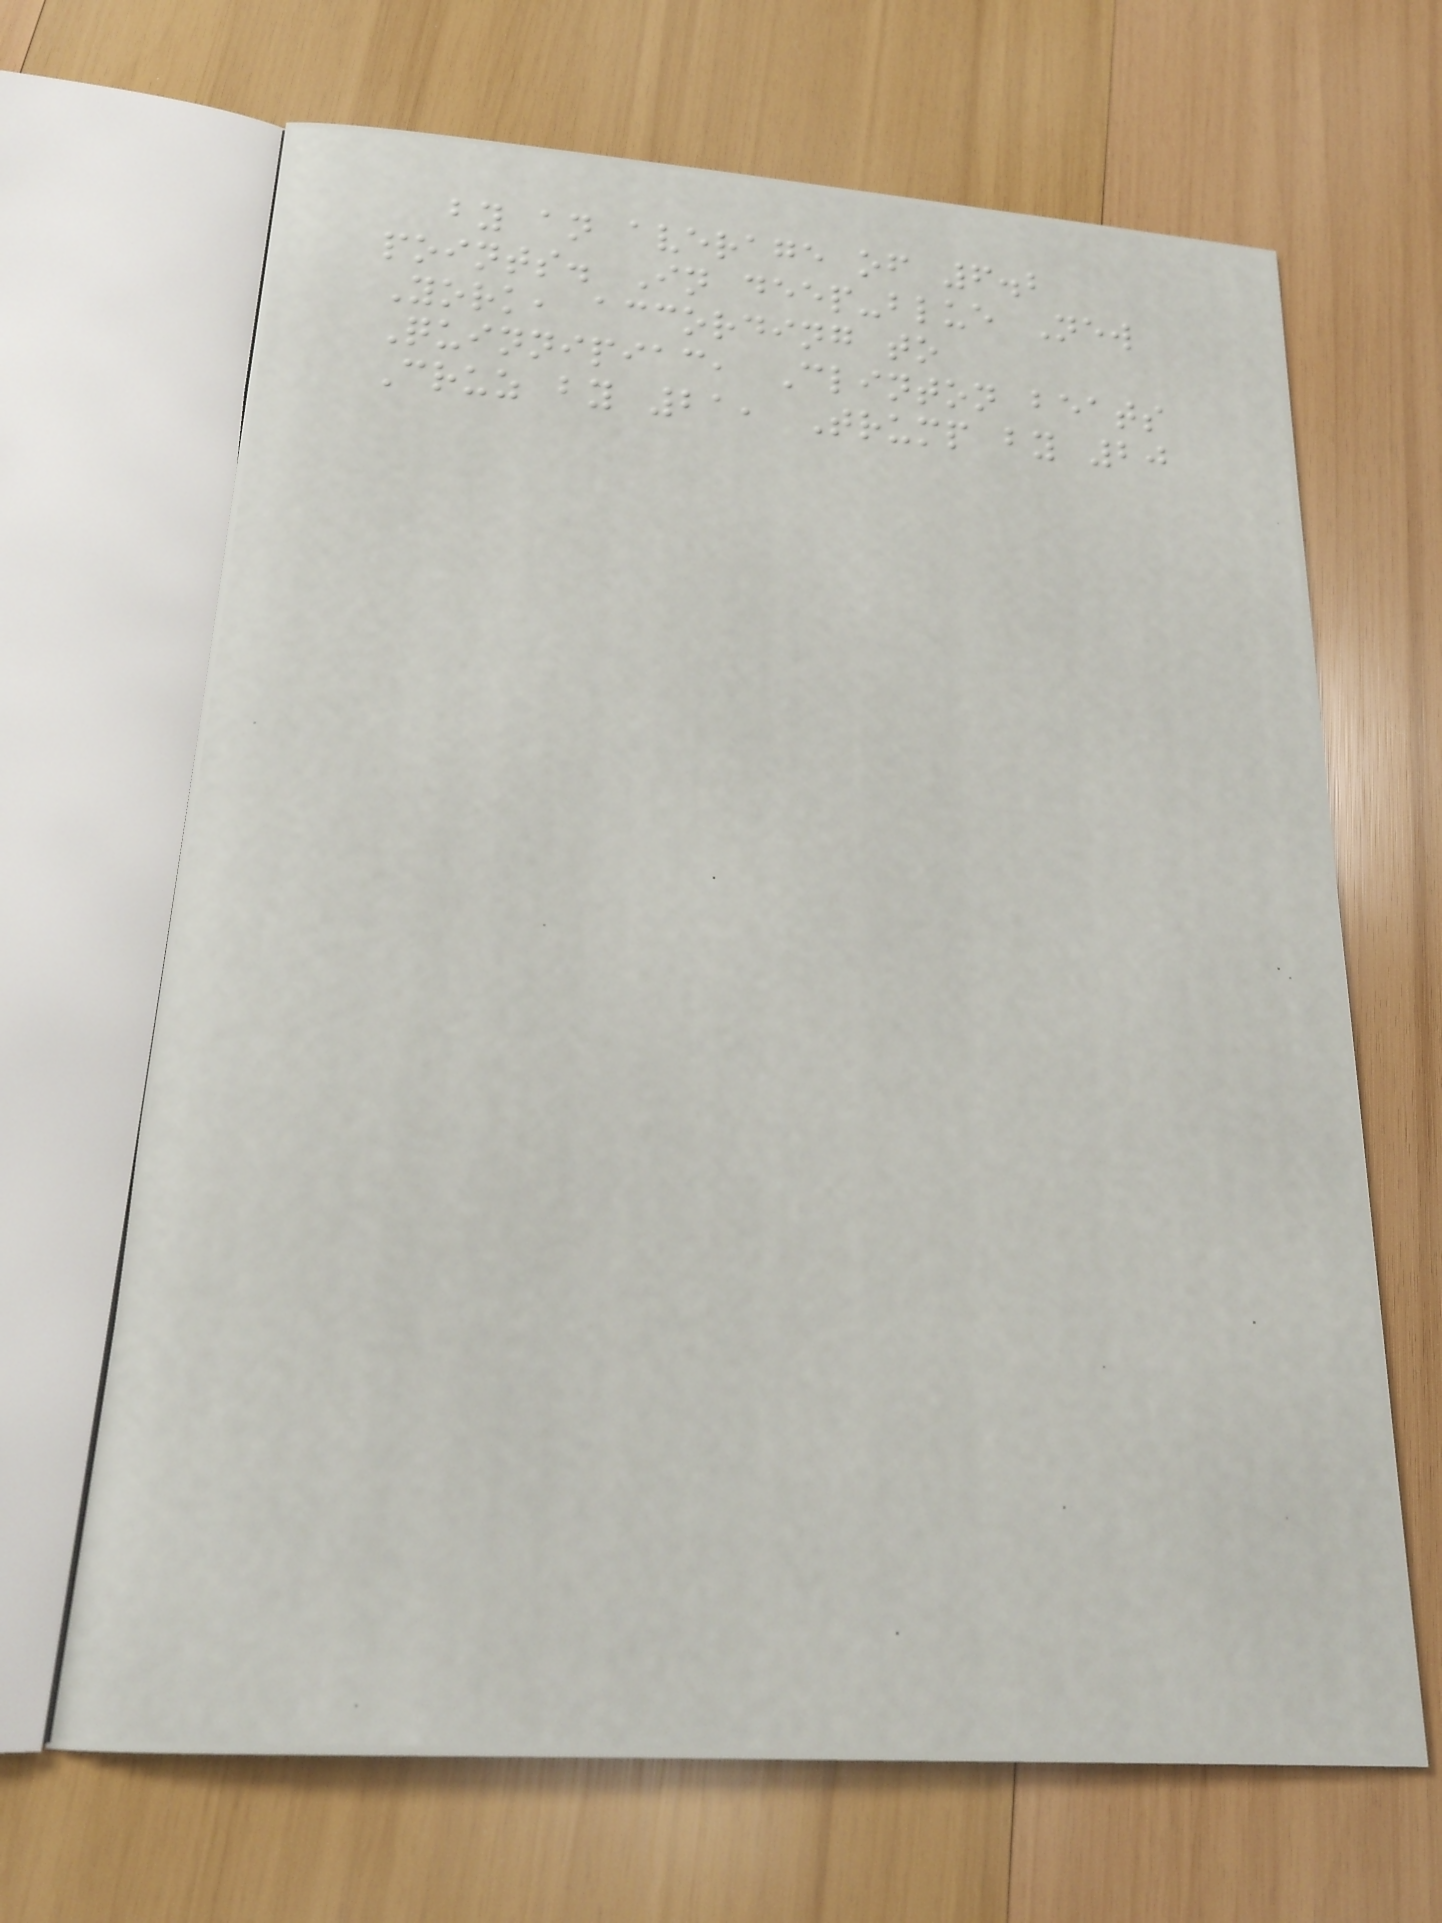by an average of 6.2
points. In deep-blue New
York, according to
Quinnipiac, Clinton beats
Cruz by 21, Trump by 20
